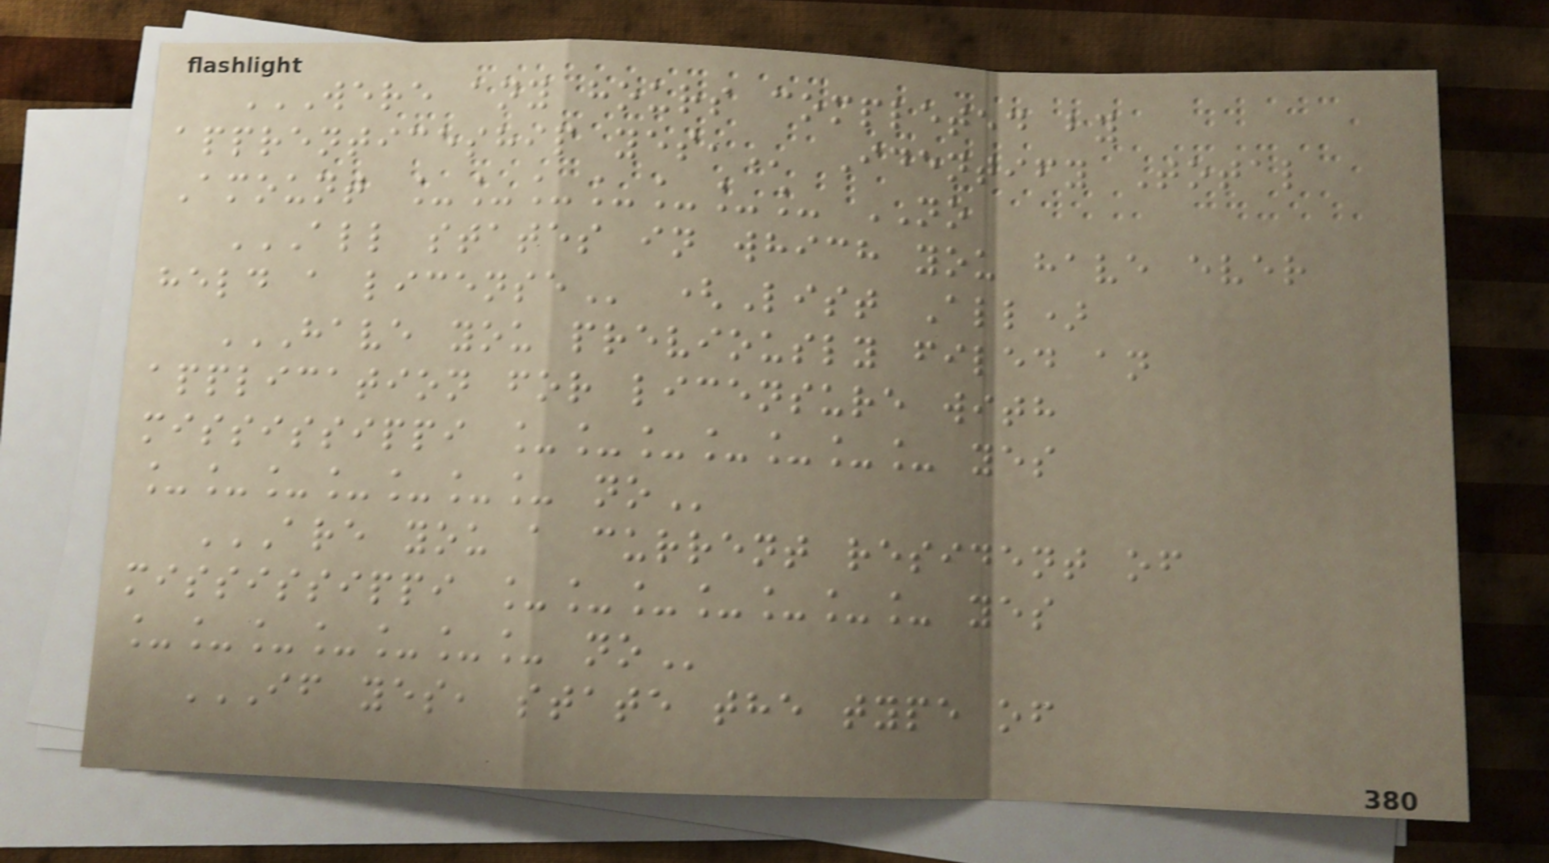WERE ANY HOURS COMPLETED BY
APPRENTICESHIP YES, Identify Total
Amount _______ NO
ALL STATES IN WHICH YOU HAVE EVER
HELD A LICENSE (List All)
HAVE YOU PREVIOUSLY FILED AN
APPLICATION FOR LICENSURE WITH
MISSISSIPPI _______ YES
_______ NO
ARE YOU A CURRENT RESIDENT OF
MISSISSIPPI _______ YES
_______ NO
IF YES, STATE THE TYPE OF
